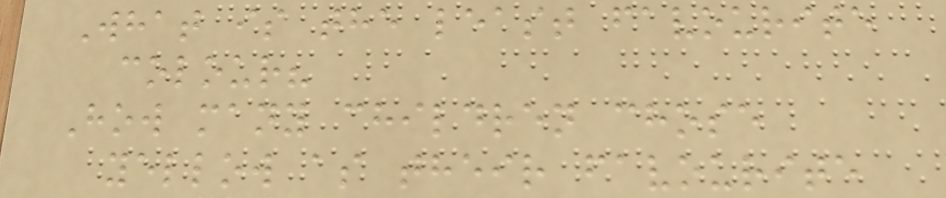What is the least favourite
colour?
How many children chose
yellow as their favourite
